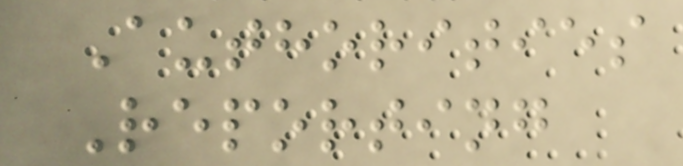Authorities
Reporting
